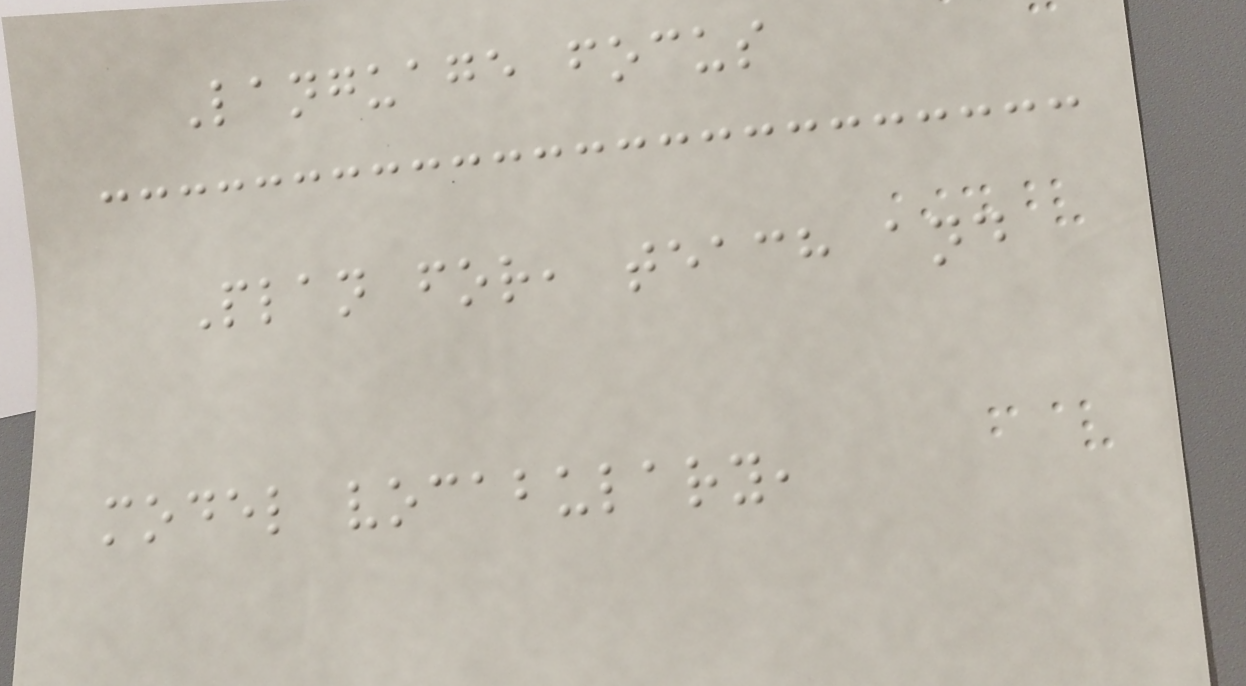Language focus
Plan for, teach and
model vocabulary,
